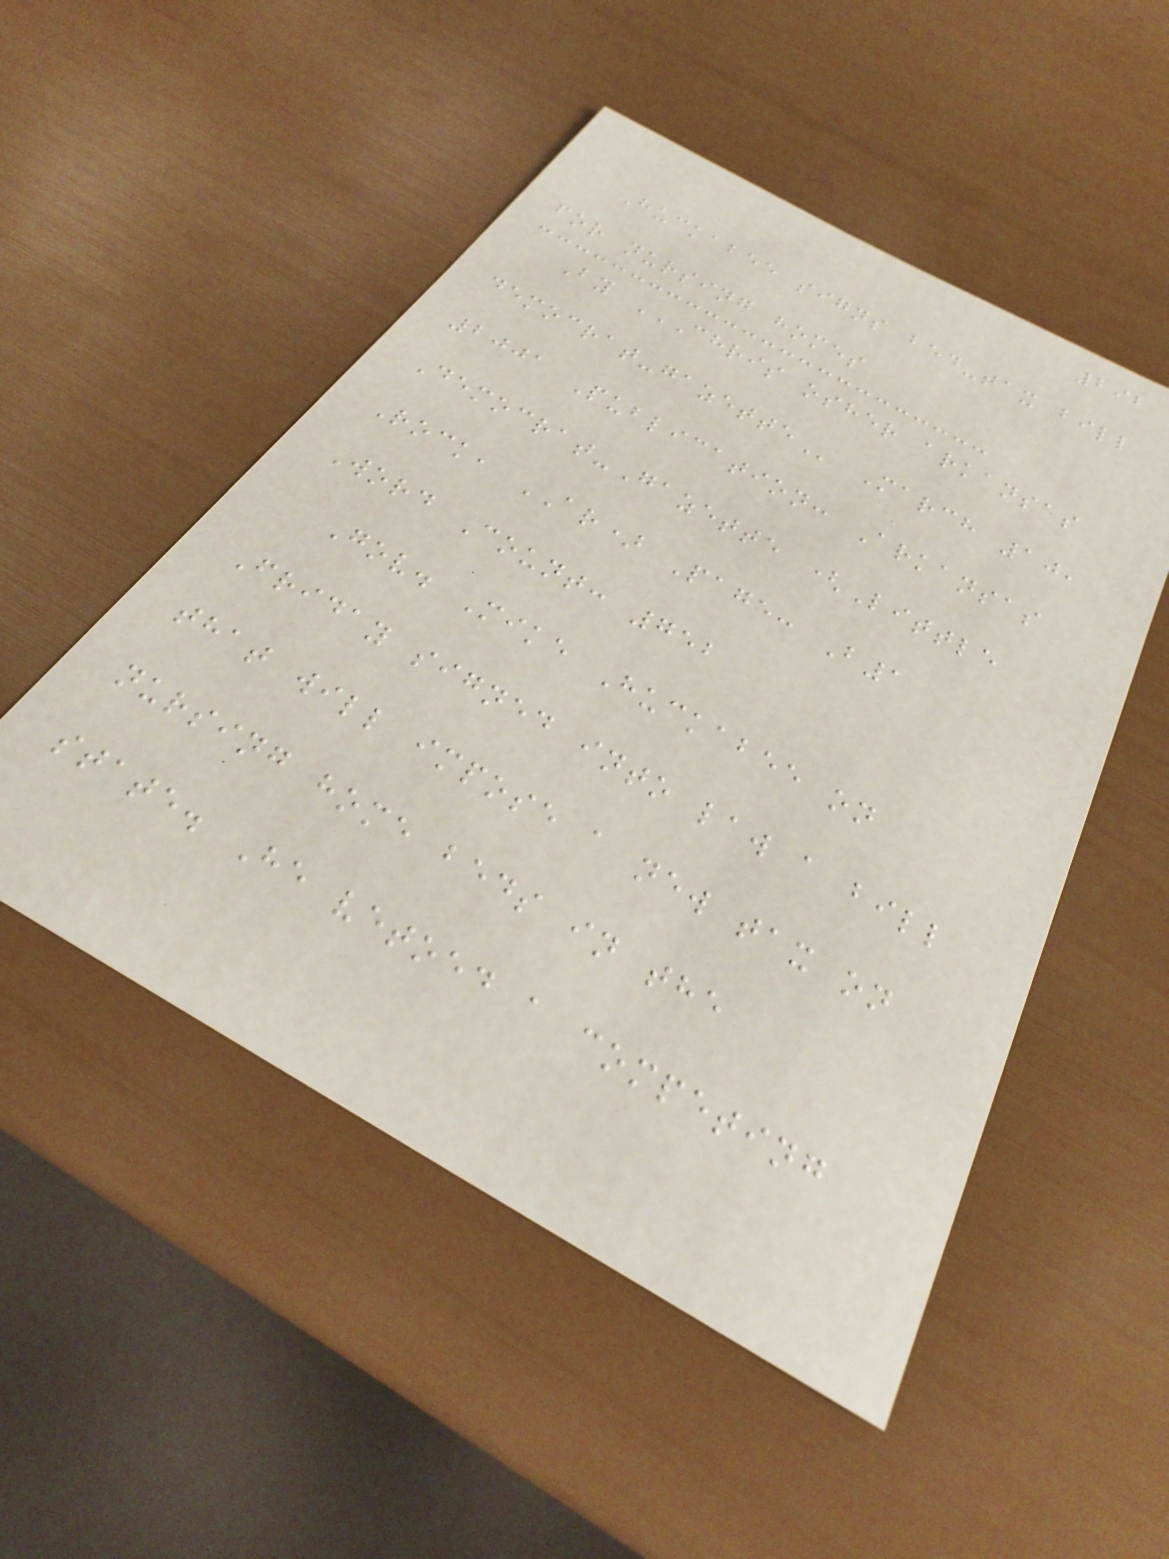292
Huckabee signs bed-tax bill
for nursing homes
By CHRIS OSHER ARKANSAS
DEMOCRAT-GAZETTE March 10,
2001 Publication: Arkansas
Democrat-Gazette (Little
Rock, AR) Page: B1
Word Count: 752
Gov. Mike Huckabee on
Friday signed into law a bill
that will impose a new tax on
nursing home beds in the
state. He vetoed a competing
